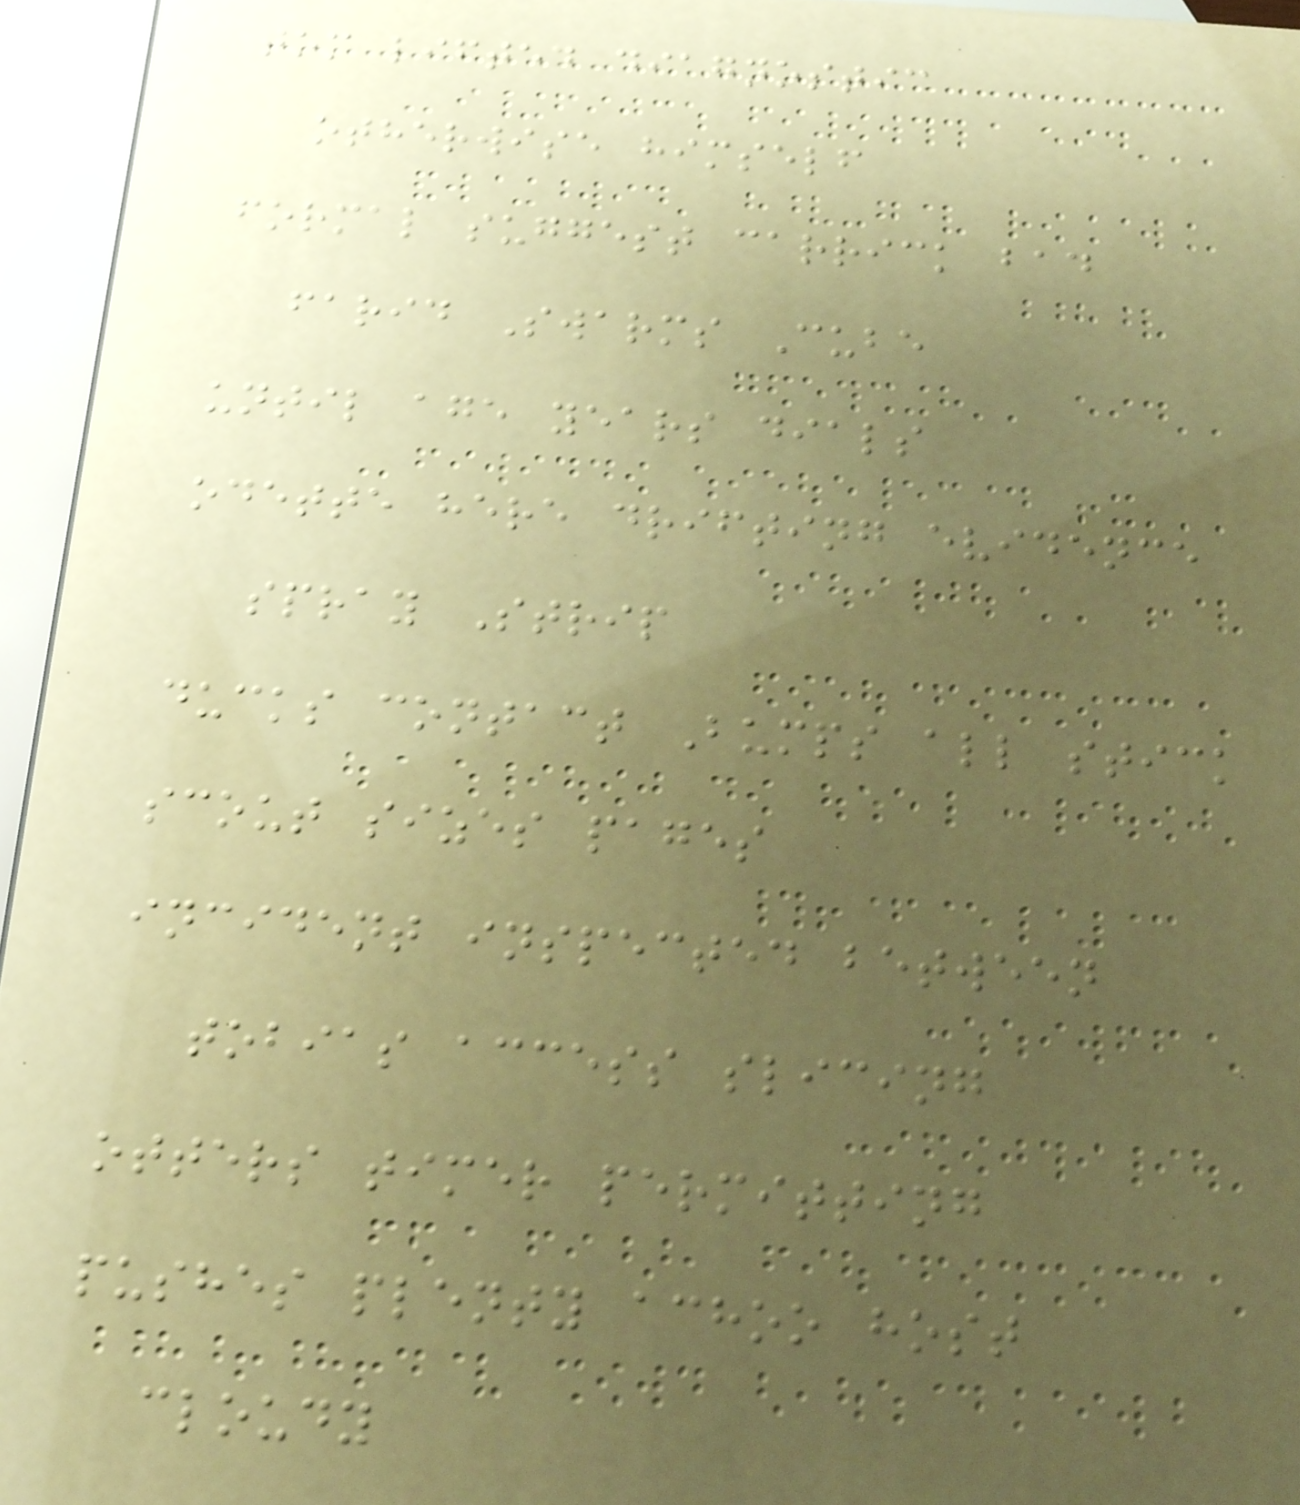tom lifted diagnostic
otherwise himself
formal suggest carrick bad
farid Swarms Cube
until age years dials
odette here drifting evidence
spray Strip
ducks contact Bumps all stick
scout sizes pages
incident inspected between
tobias access slicing
otters timer permitting
pushes plenty achoo host
cloudy
